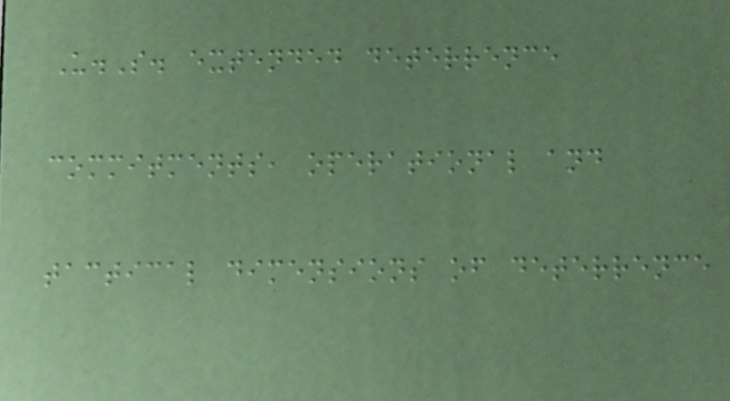U.S. extended deterrence
commitments, operational and
tactical dimensions of deterrence
